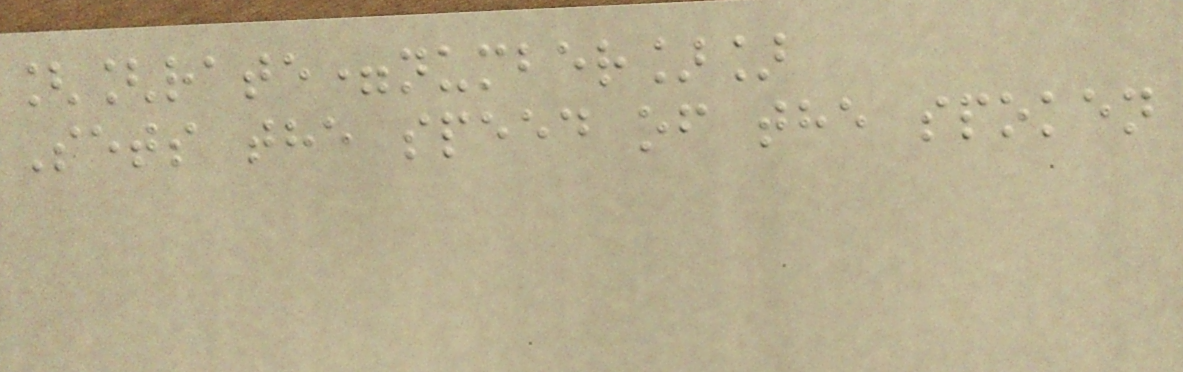[[rate=number]]
Sets the speed of the spoken
